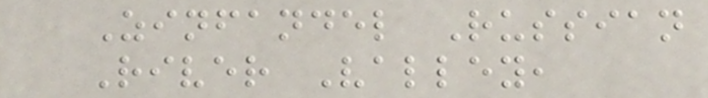Zinfandel Russian
River Valley,
